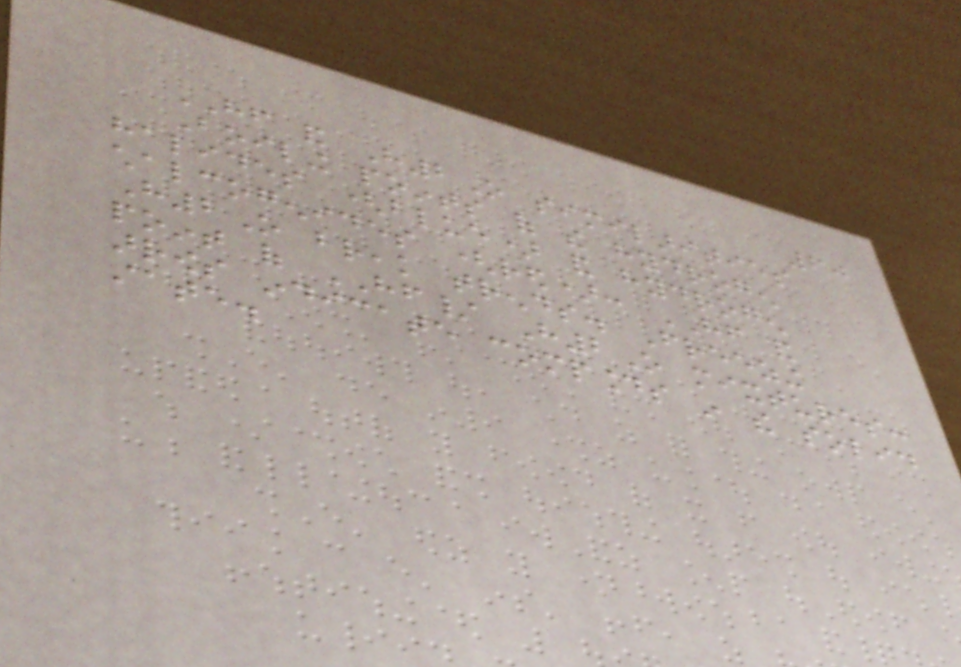60
HF and H2O similarities
Boiling points of the hydrogen
halides (blue) and hydrogen
chalcogenides (red): HF and
H2O break trends. Freezing
point of HF/ H2O mixtures:
arrows indicate compounds in the solid
state.
